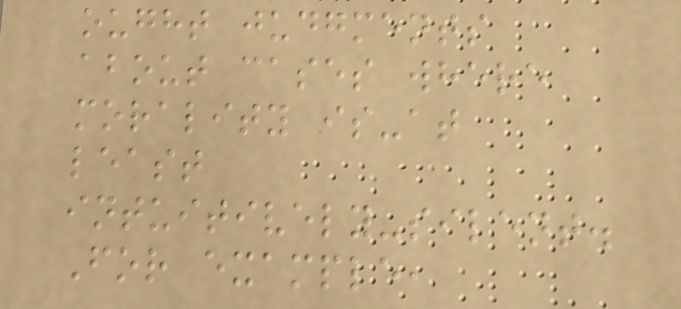ought judgments
about cases where
morality is-at
least
intuitively-silent.
For example,
